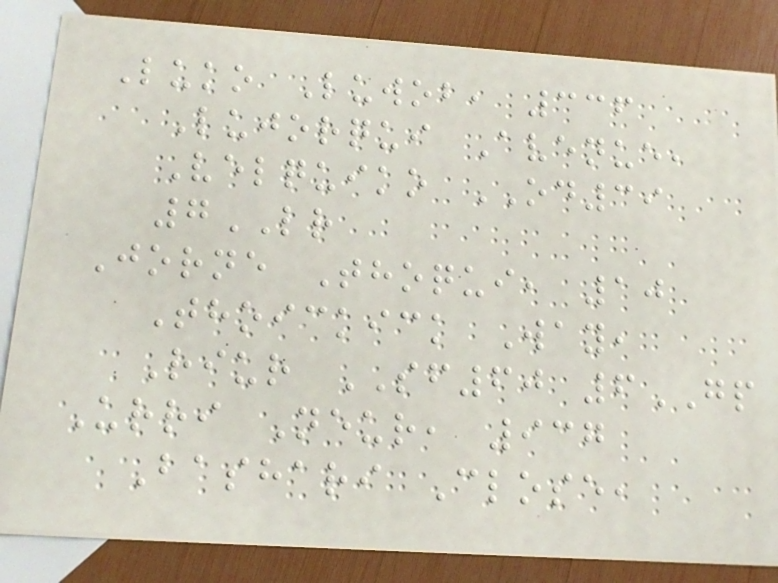Luko Luwob, 336
Lujorqui Avenue,
Velquiko OD39
7LR
Jorne Thoqui, 10
Thoickick Way,
Riur SF60 6GP
Urri Neur, 937
Bashari Close,
